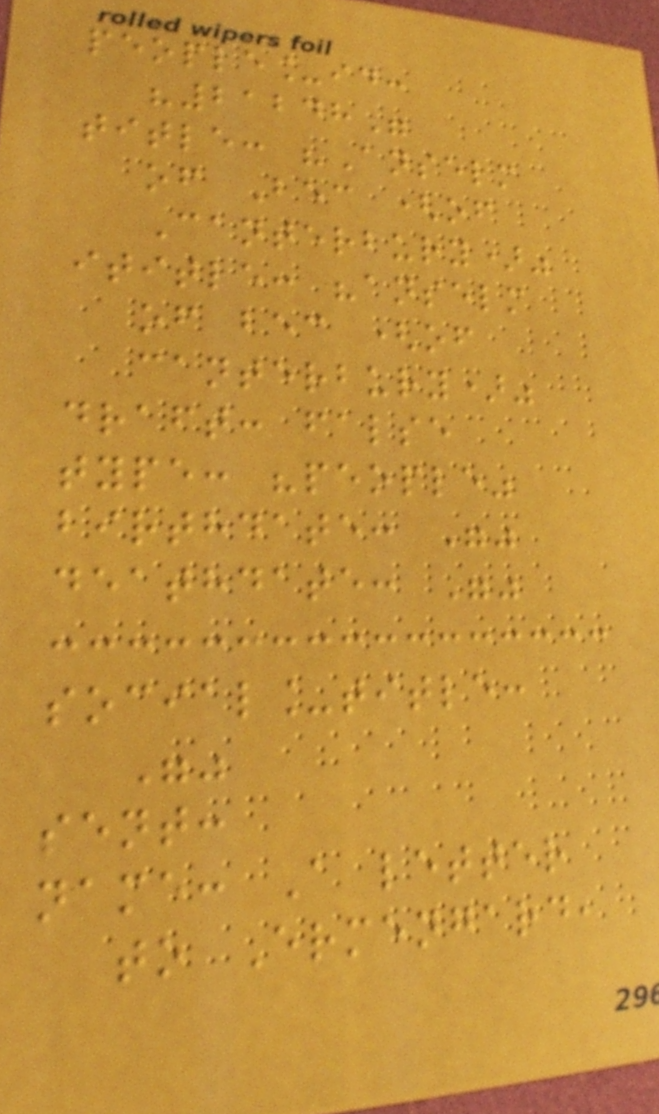people_id:
"21248"
title: "Anselm
of Bec (of
Canterbury)"
ititle: "anselm
of bec (of
canterbury)"
draft: false
type: "people"
birthdate: ""
deathdate: ""
social_title:
""
sent:
name: A letter
to Ermengard,
